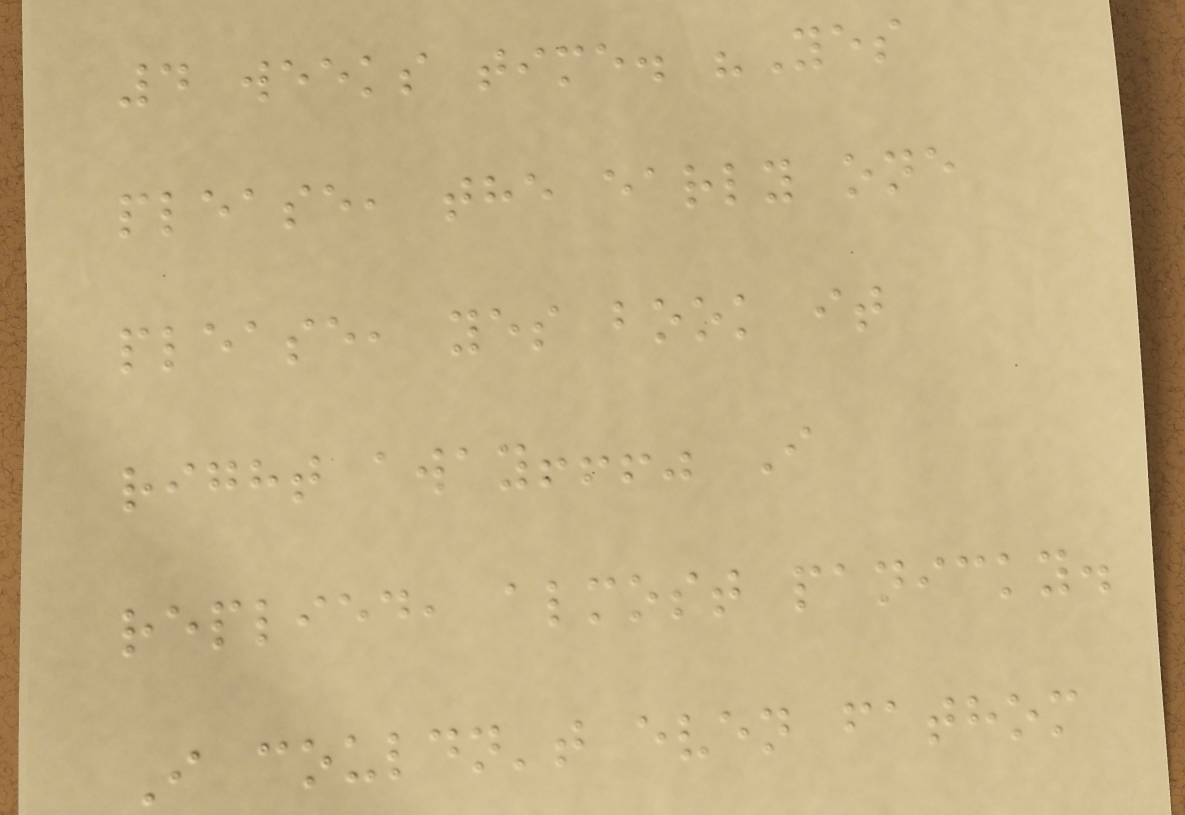4 weeks time. "Yes
please, the early one
please, yes book it
right away!!!" I
replied, almost panicky.
I couldn't even fathom
